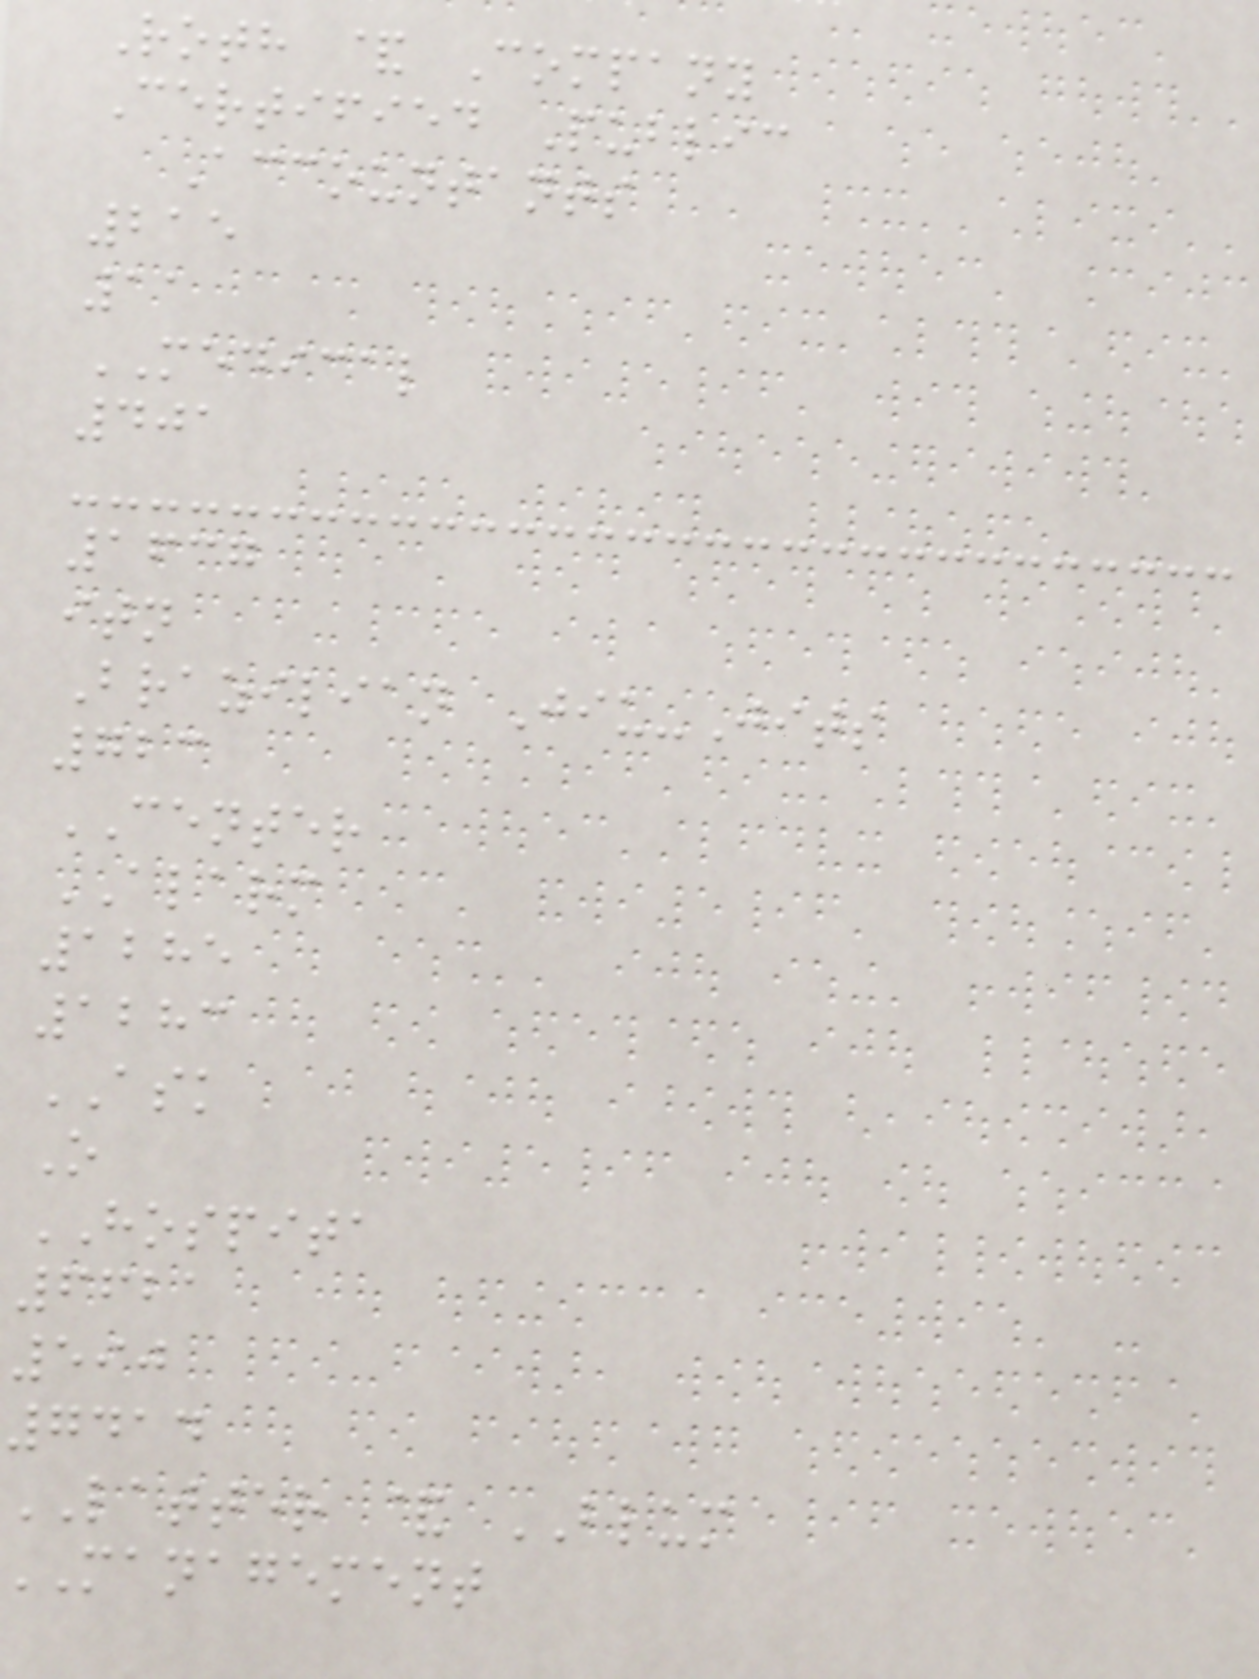Roth & Company
Certified Public
Accountants
215
11
MEDICAL
401
1637
itn
Brazilian Jiu-Jits
723
CENTER
ALARM
1285
1283
ASK
O
HOSPITA
6621
590
7414
LATTER & BLUM
management
